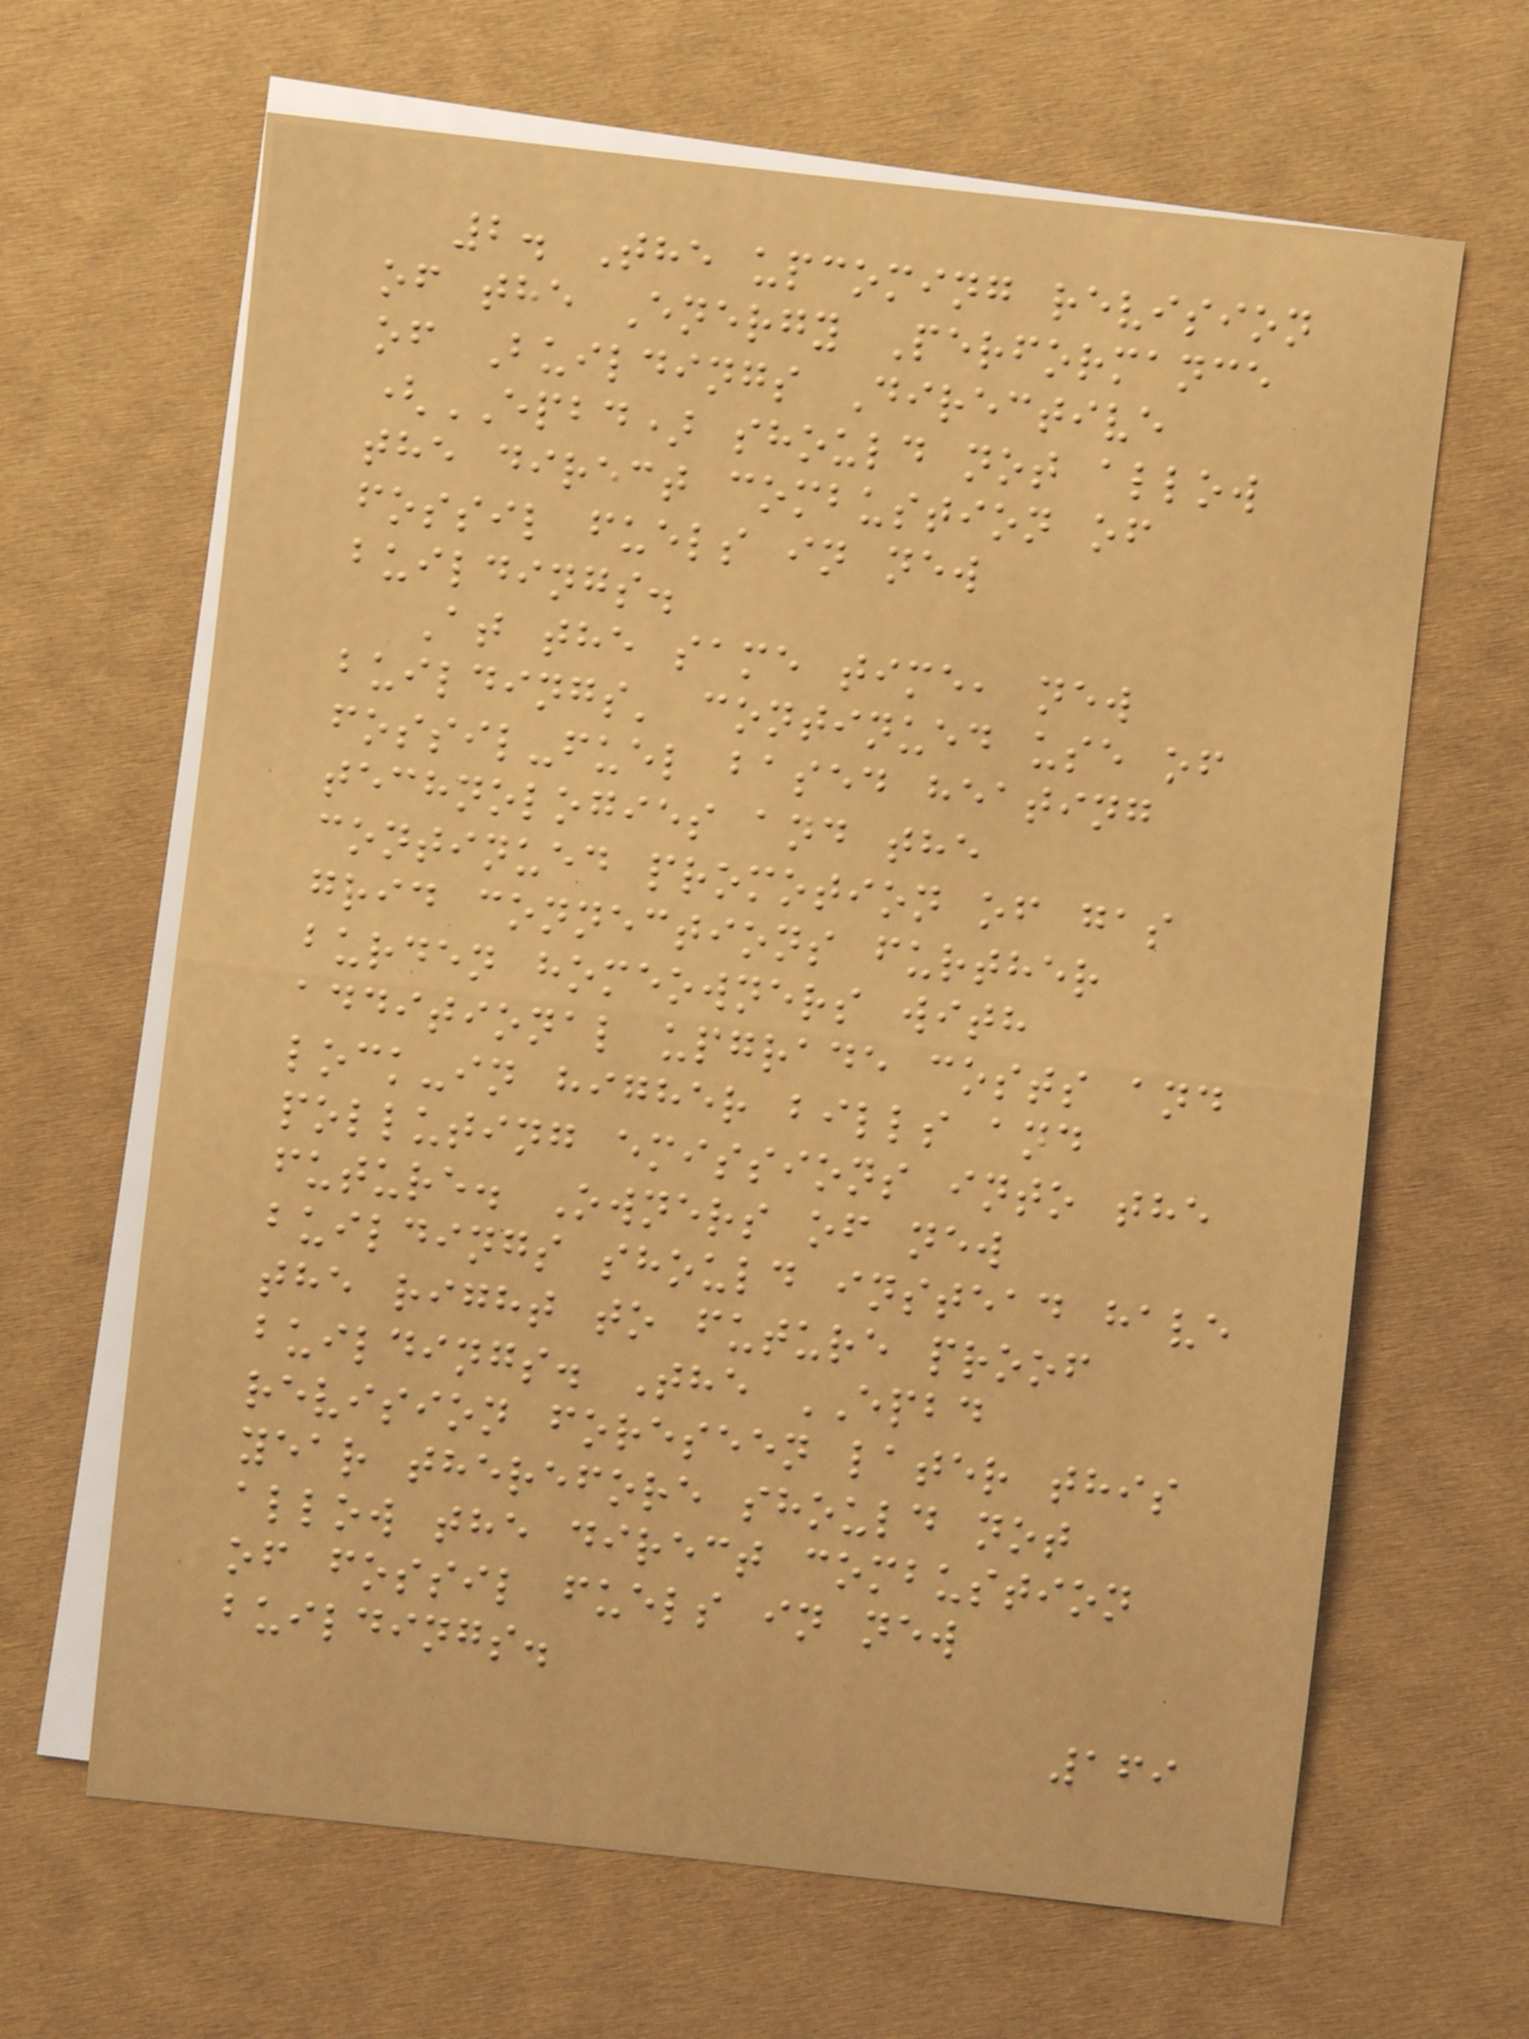2. The upcoming revision
of the Energy Performance
of Buildings Directive
(EPBD) should not allow
the direct combustion of
fossil fuels in new
buildings.
At the same time, new
buildings' continued use of
fossil-fuel based heating
technologies and the
continued promotion of gas
grid connections further
burden homeowners with
additional upgrade costs and
lock-in higher bills and
polluting emissions into the
future. Owners of new
buildings should instead have
the right to future proof
buildings. The EPBD
revision foreseen later this
year therefore should not
allow the direct combustion
of fossil fuels in new
buildings.
169
